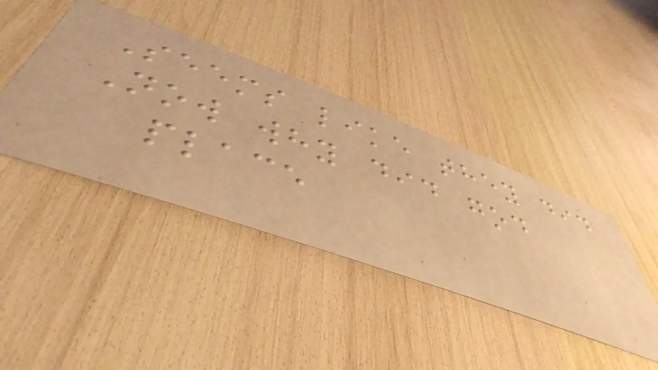Seems like they did
Now why did god
place
